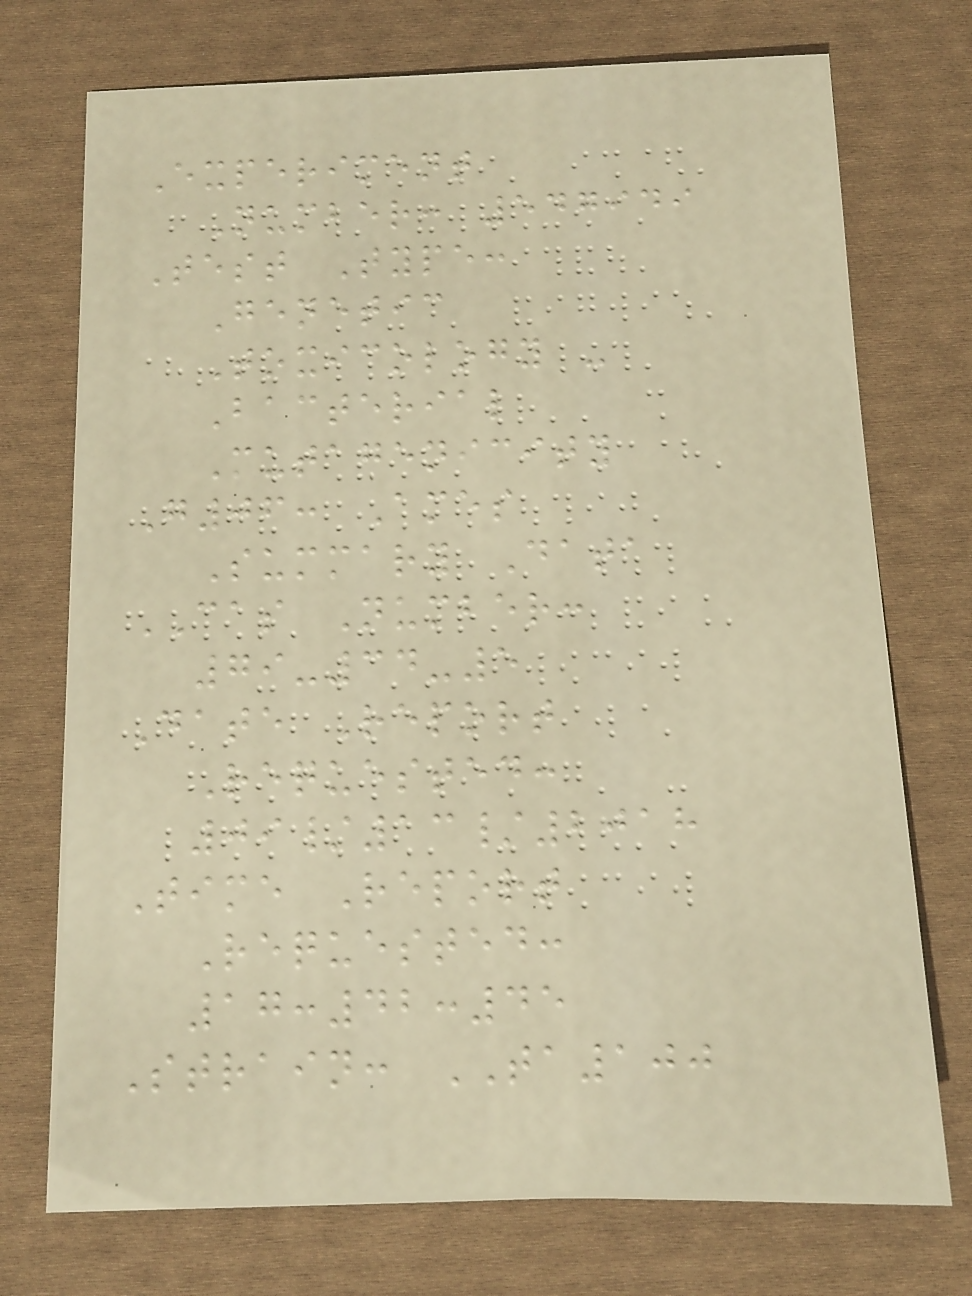Experiment
Number: 547949
Test Type:
Genetic
Toxicology -
Bacterial
Mutagenicity
G06: Ames
Summary Data
CAS Number:
79-34-5
Date Report
Requested:
09/13/2018
Time Report
Requested:
17:42:45
Strain: TA100
